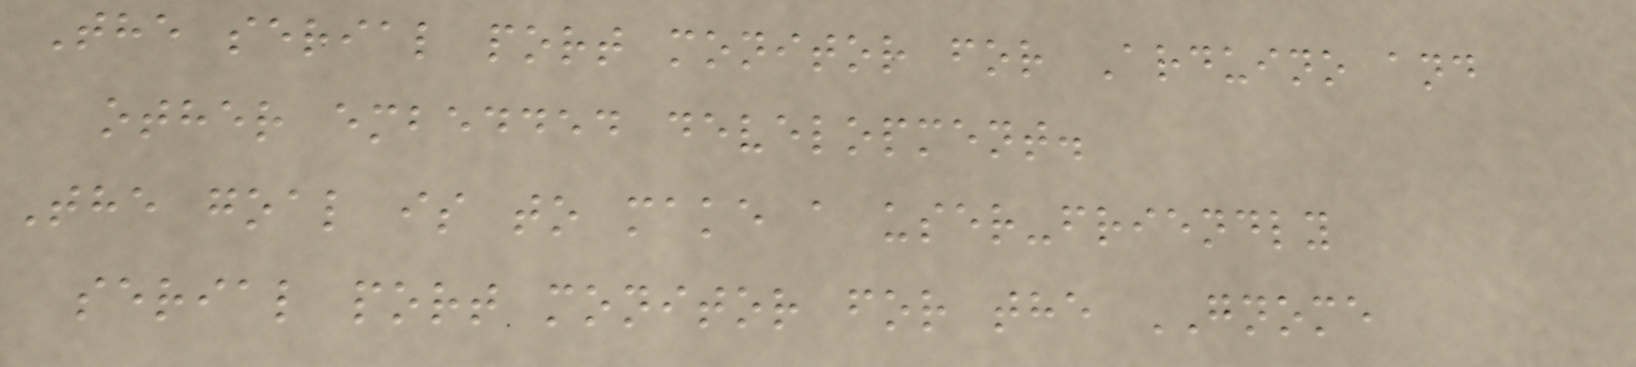The serial port monitor for Arduino and
other embedded development.
The goal is to make a user-friendly
serial port monitor for the GNOME
